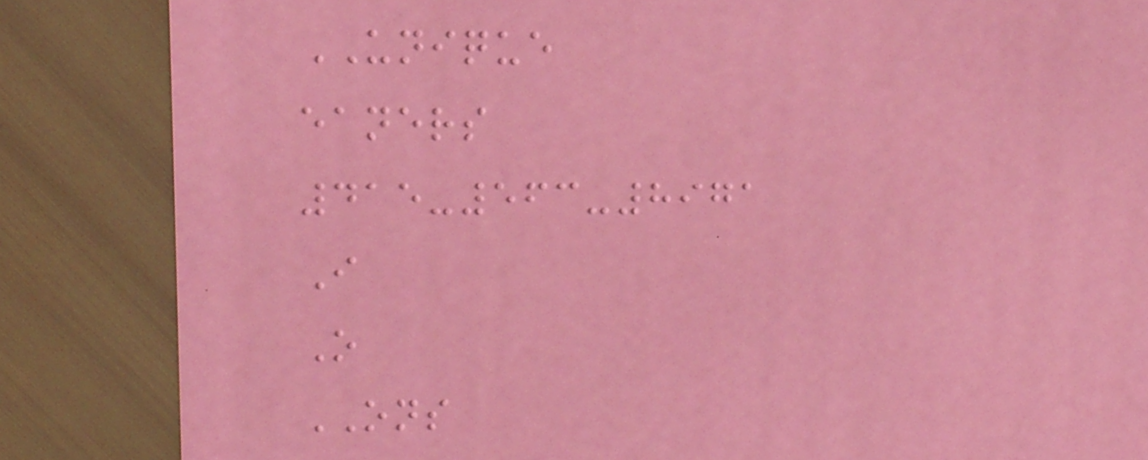UNIQUE
eaners
415-563-8971
I
O
ONS
